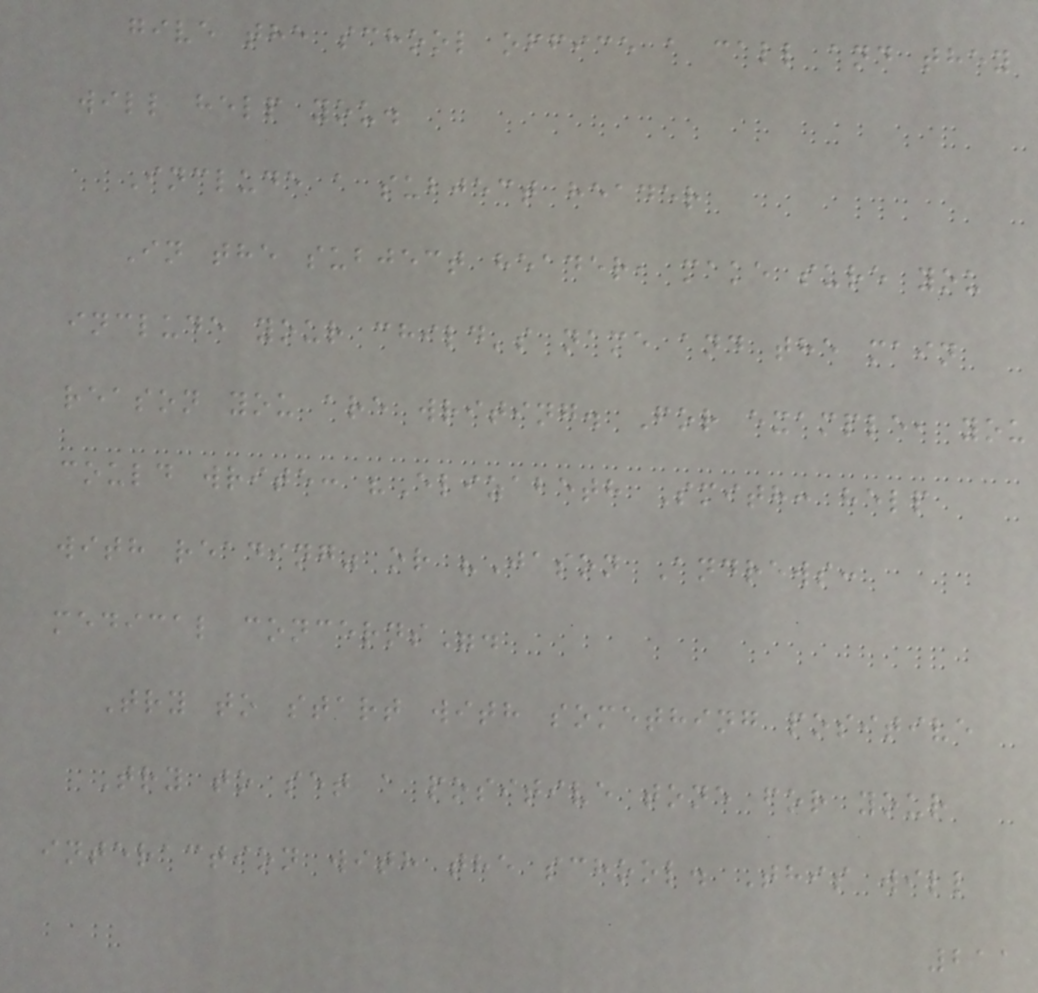give the school office a call and they
will help you.
Include a subject header
In the subject header, make sure you
include your child's name and the main
reason you are writing. For example, you
could write: "Elizabeth Smith: help
with reading" or "Jason Andrews:
medical concerns".
Try to start with something positive
Try to set a positive tone for your
interaction with the school. This will
211
